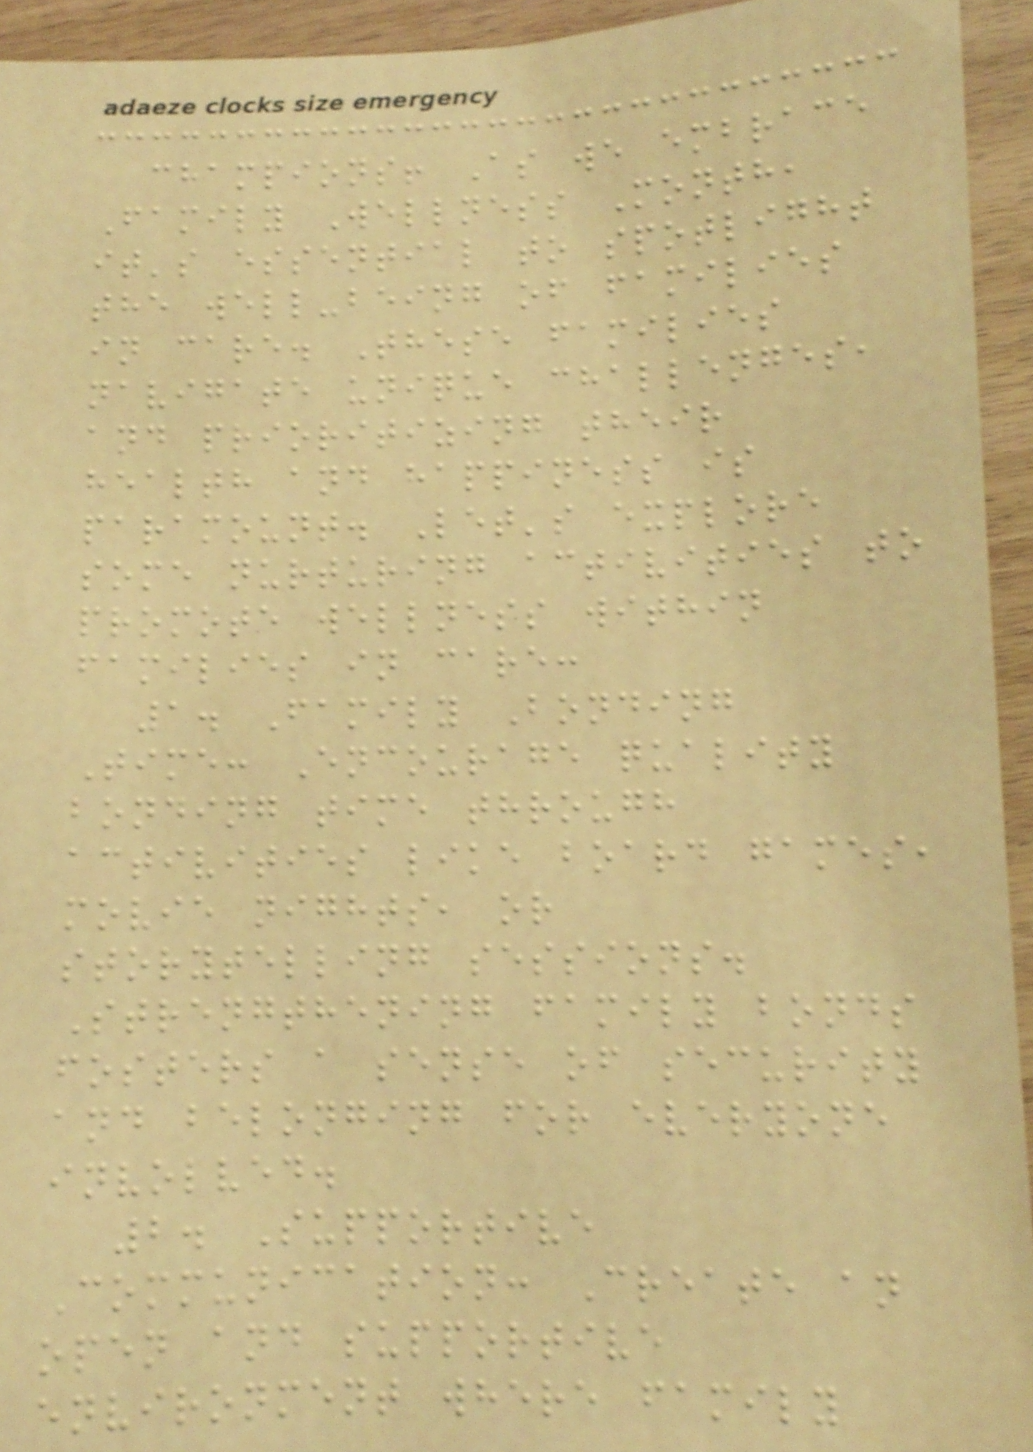champions! As we embrace
Family Wellness Month,
it's essential to spotlight
the well-being of families
in care. These families
navigate unique challenges,
and prioritizing their
health and happiness is
paramount. Let's explore
some nurturing activities to
promote wellness within
families in care:
1. Family Bonding
Time: Encourage quality
bonding time through
activities like board games,
movie nights, or
storytelling sessions.
Strengthening family bonds
fosters a sense of security
and belonging for everyone
involved.
2. Supportive
Communication: Create an
open and supportive
environment where family
